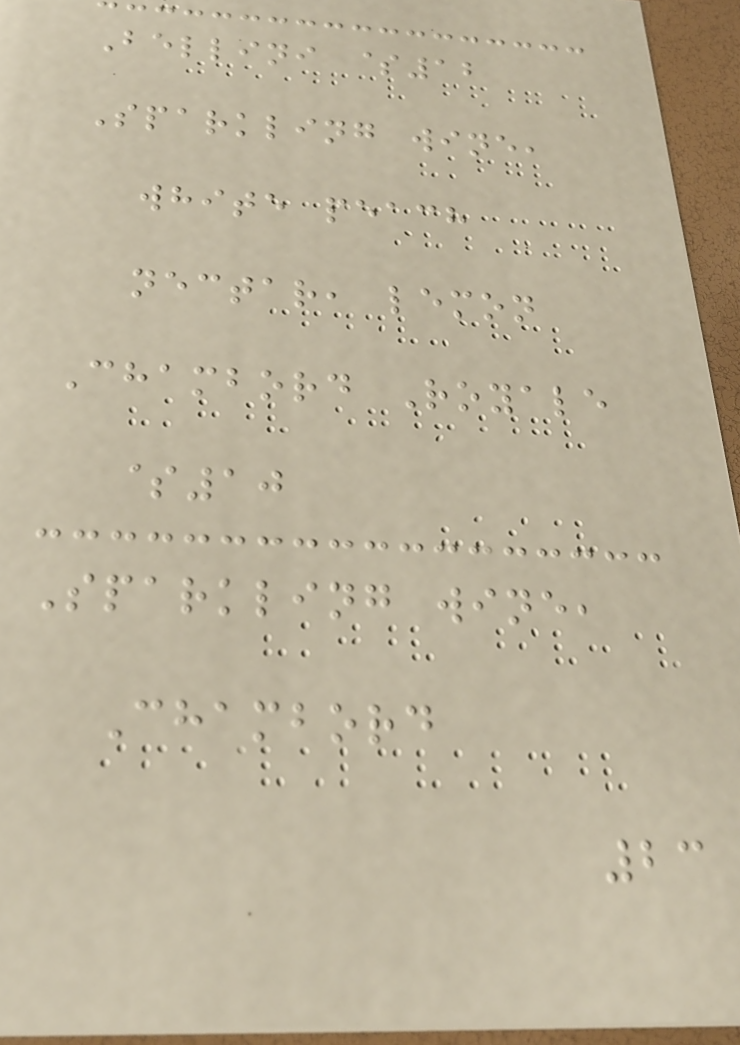Bellini $12
Sparkling wine,
white peach
nectar, lemon
Chambord Royale
$10
Sparkling wine,
Chambord
23
